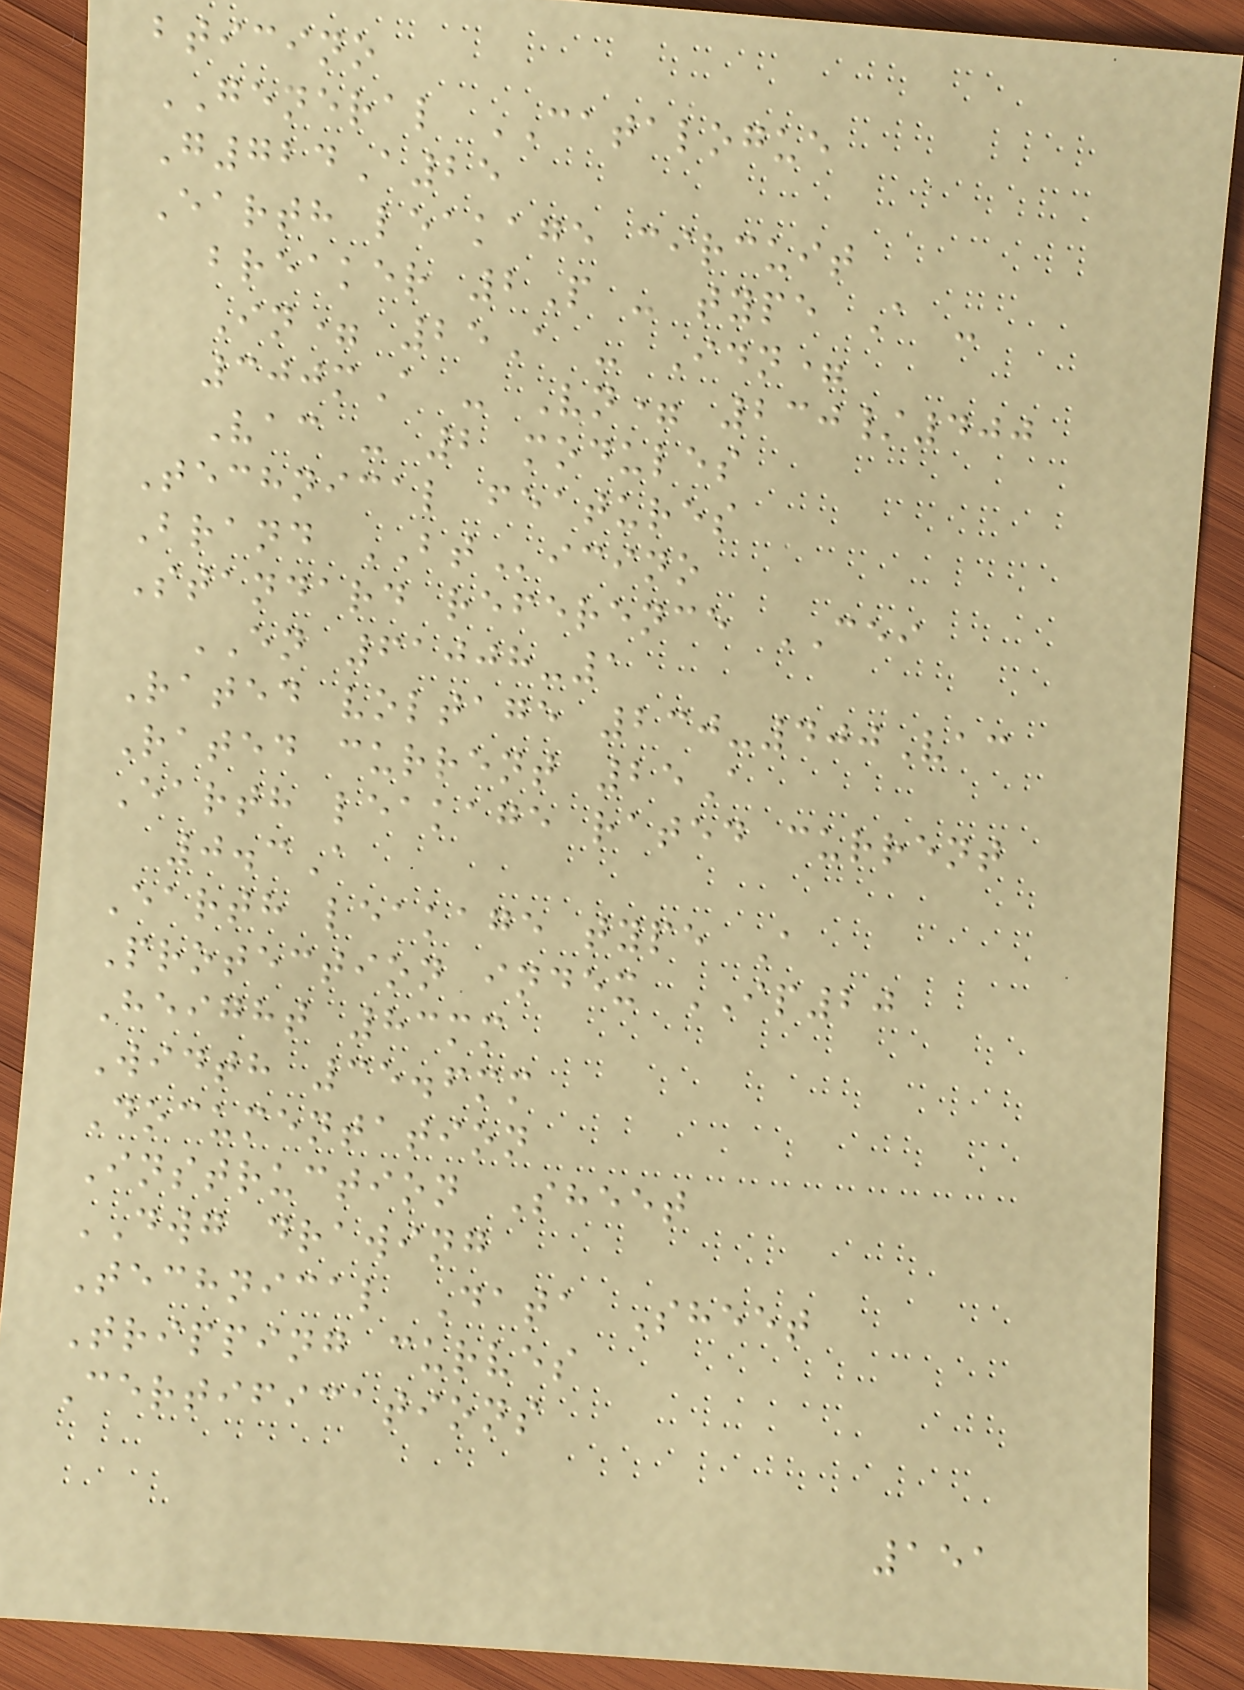bticino
GENERAL CATALOGUE
G724A25
Earth leakage circuit
breaker 2P - type A -
In= 25A - Idn=
300mA - Vn= 230/400
Vac - 2 modules
Technical features
Brand BTicino
Standard reference CEI
EN 61008-1
Rated voltage 230-400Vac
Rated current 25A
Earth leakage rated current
0.3A
Earth leakage type A
Protection index IP20
Height 83mm
Width 35.6mm
Documentation
Instruction Sheet
DWG drawing
Technical Data Sheet
Tripping curves
Certifications
151
